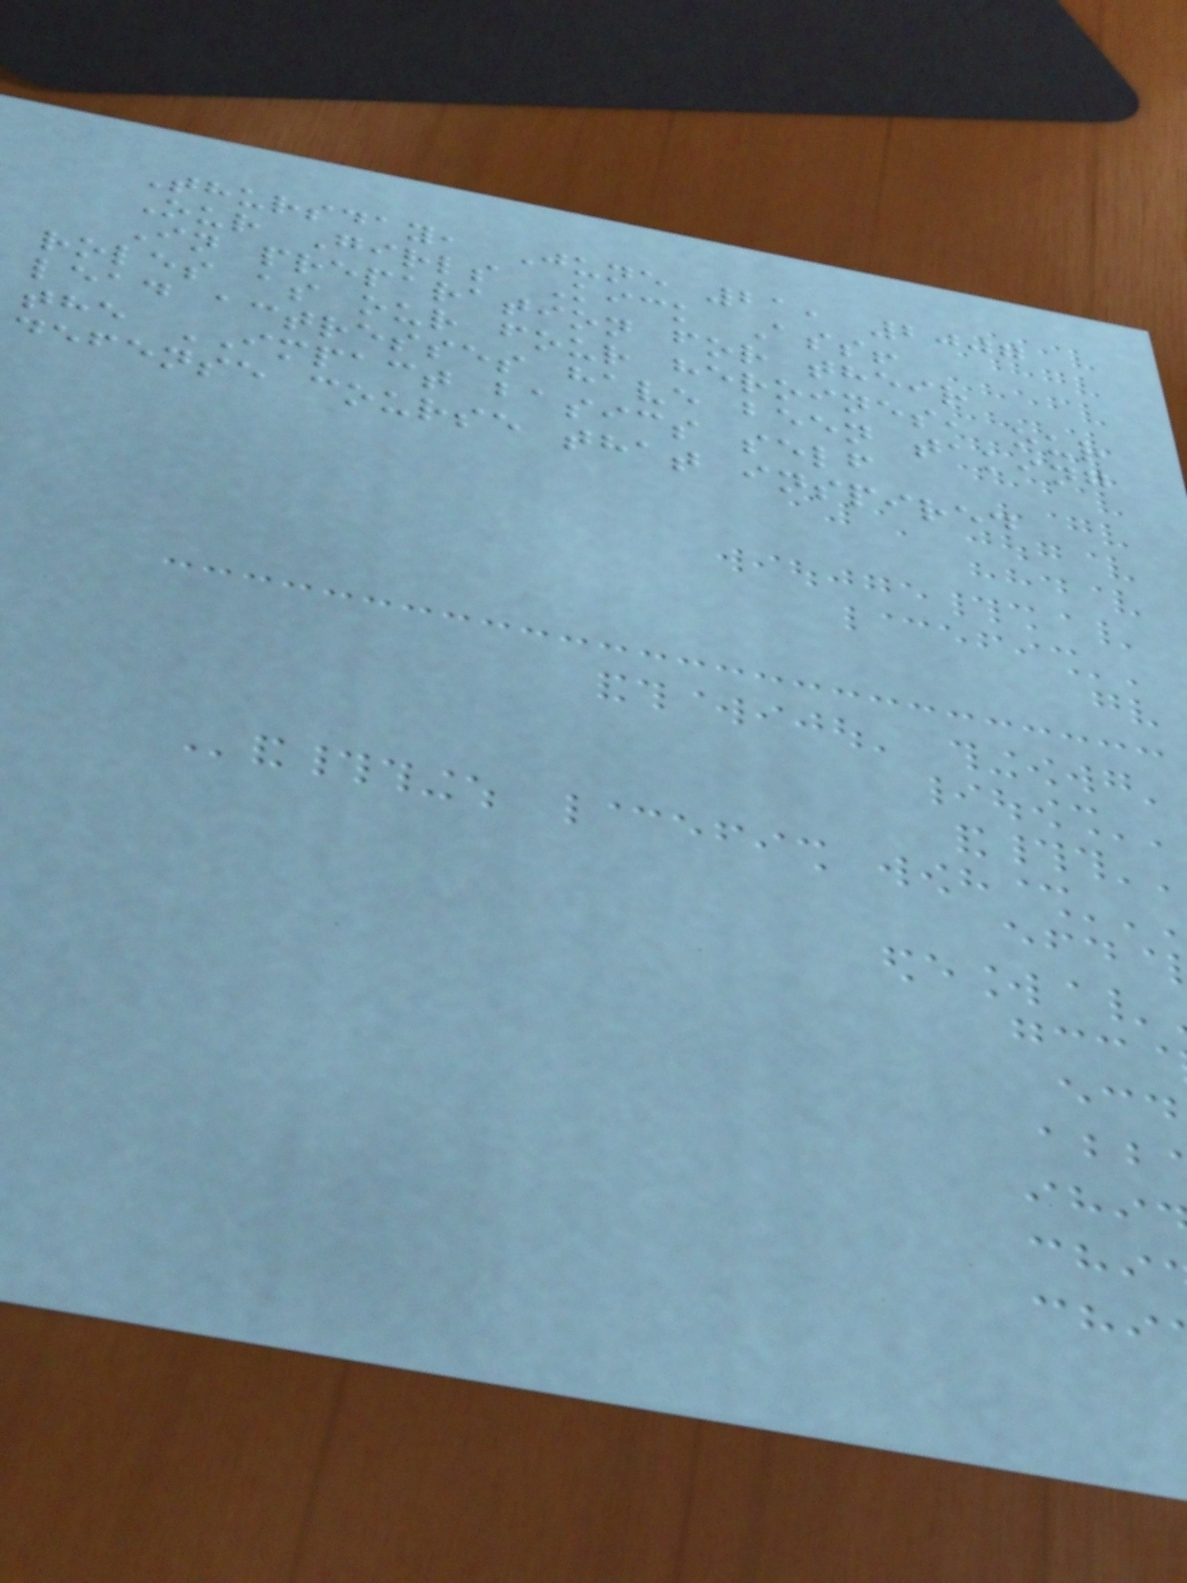Thursday, June 21, 2007
Our Girls Kick Ass!
In preparation for their
roles as our four heroines, our
lead actresses have been taking
the IMPACT basics self
defense course that inspired
